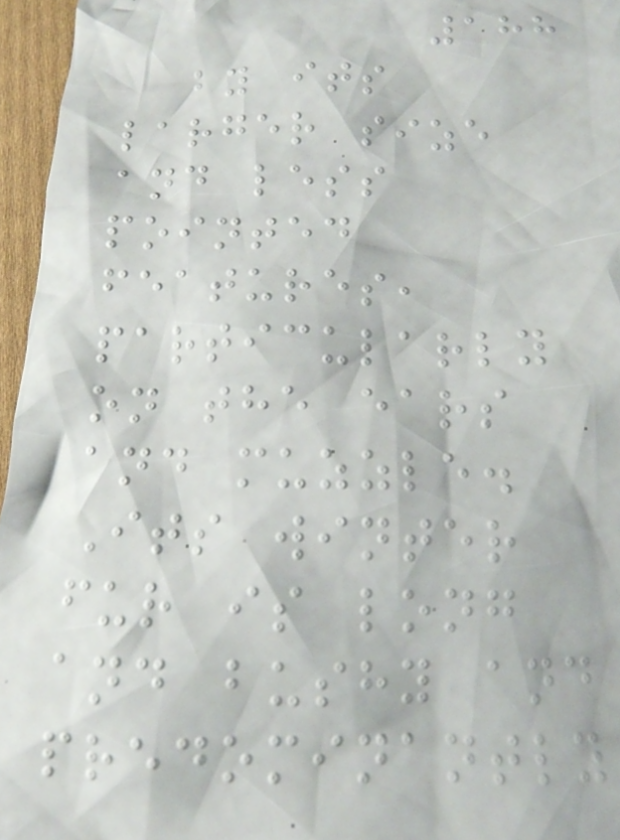188
by its
larger size
and less
pointed
features,
particularly
on the ears
and muzzle.
Its winter
fur is long
and bushy and
predominantly
